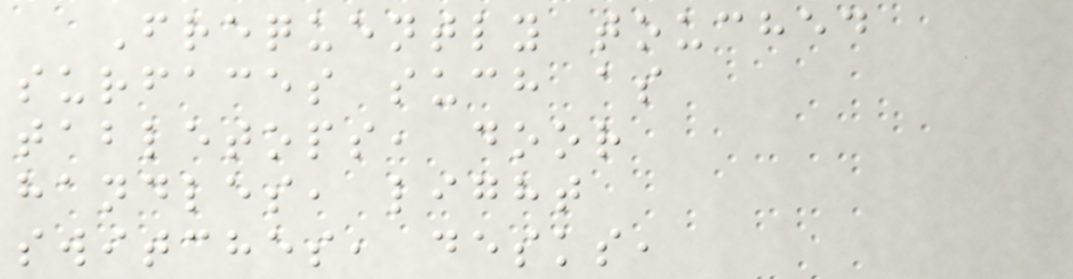Frequently touched
surfaces such as
tabletops, door
handles, light
switches, desks,
